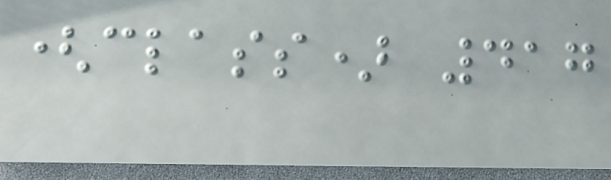(class) 417
